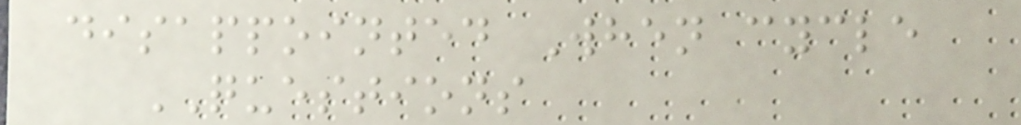disappointed When cycle
QUESTIONS
